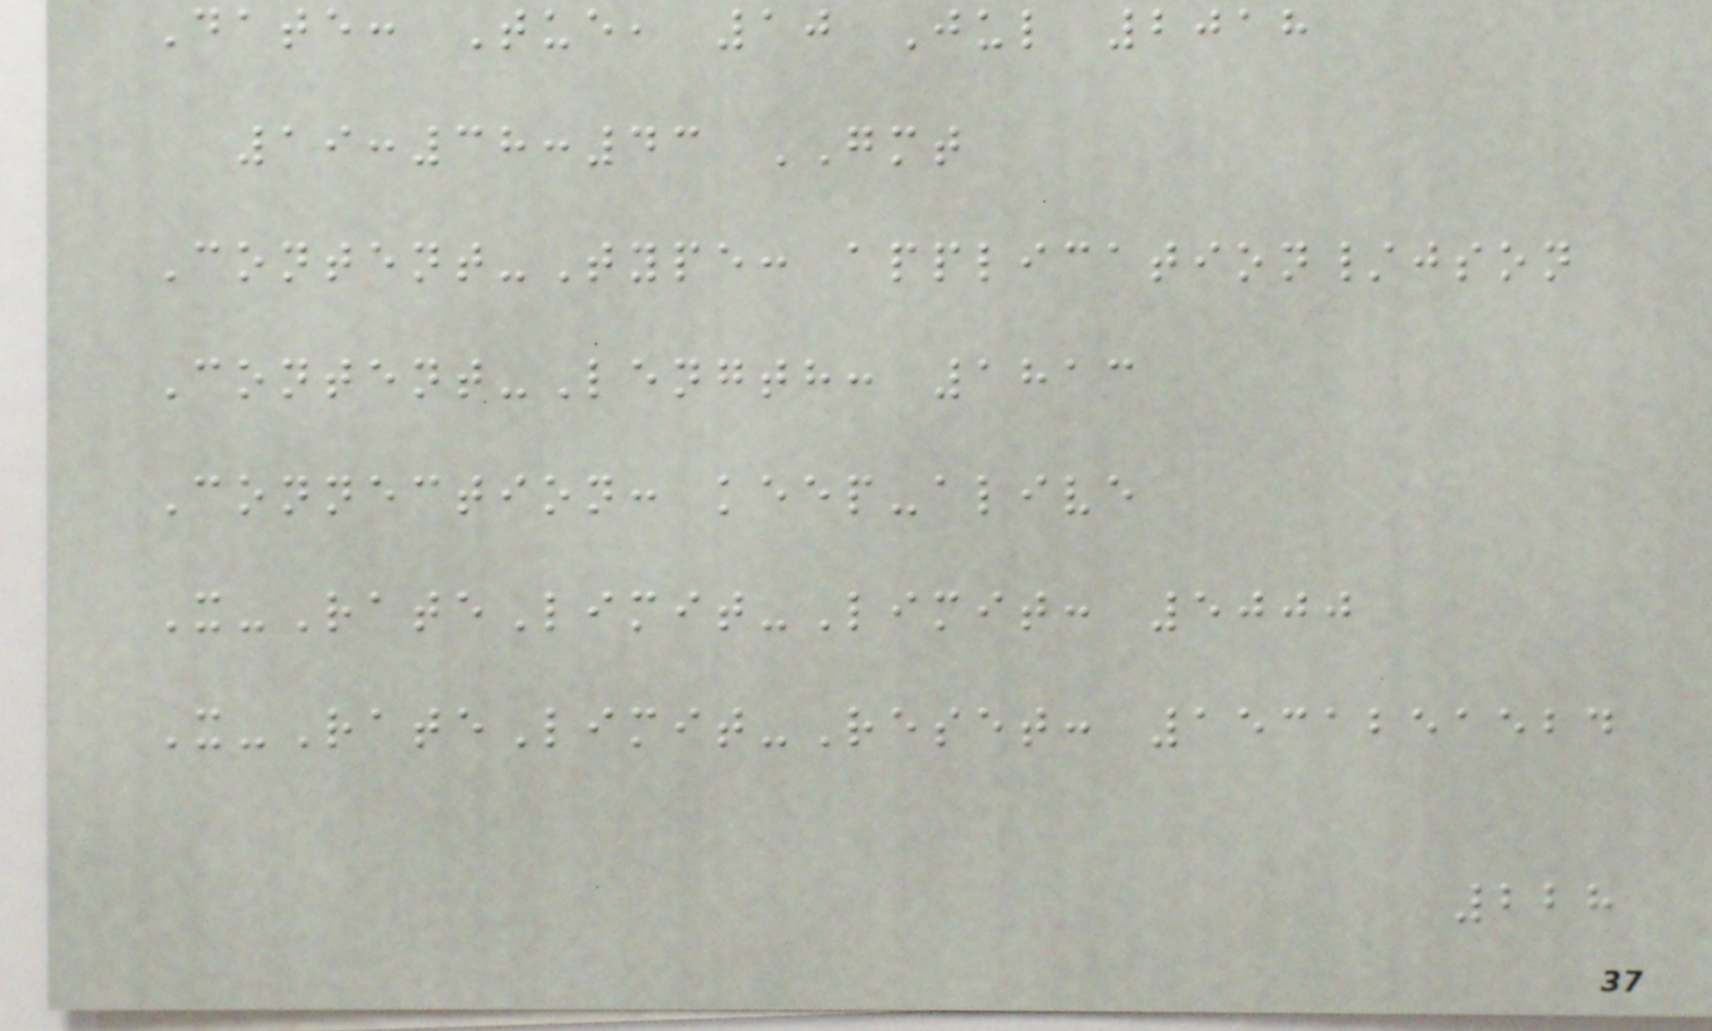Date: Tue, 10 Jul 2018
19:38:43 GMT
Content-Type: application/json
Content-Length: 1813
Connection: keep-alive
X-RateLimit-Limit: 5000
X-RateLimit-Reset: 1531251524
228
